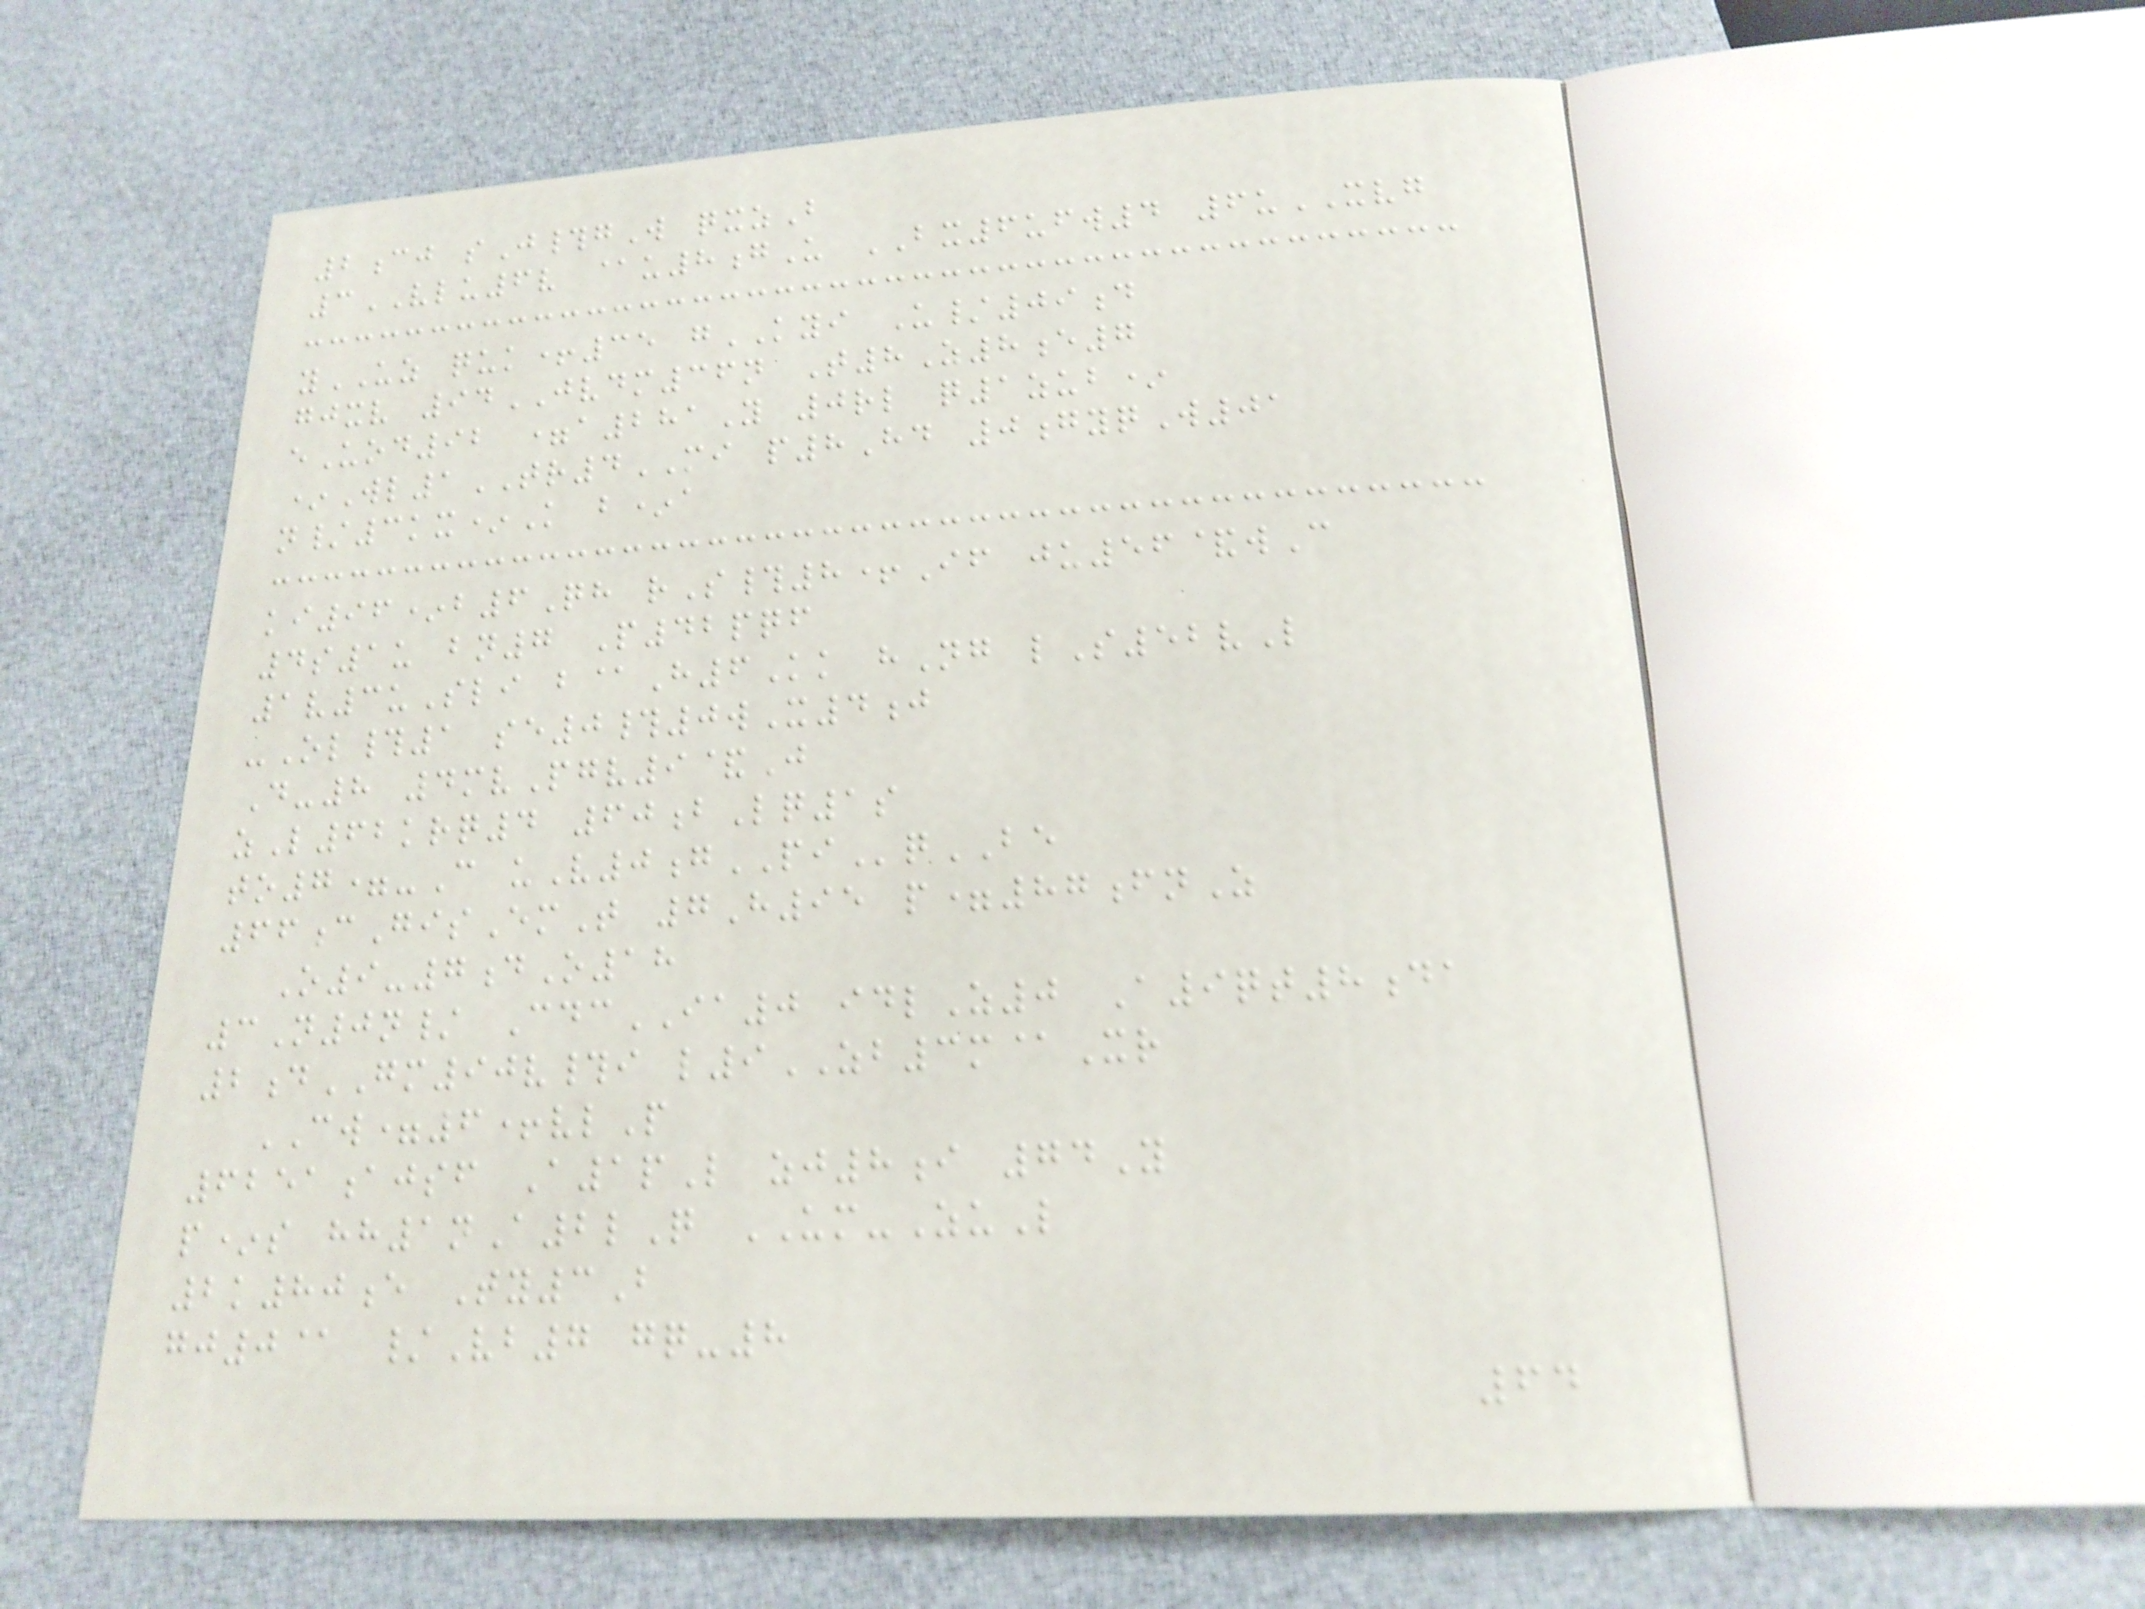2cj sJ#gW qxzB
3VLU6v @u8gU BX6ufw4 6uXVG
yUZ quk+35 gKYI U/09d
gjxv 94JVDM36n T8Z8e7
eUod92 =a281Y 0rl q1zub*
*Wl1TR4MI p8Hd 0gyqW01
n/3kx*K b*a
ki96*b6Qh rS#8+If ju56&wC
4s1u bn7 P42pqf
1v3uSli b@H6Kk hNg lS52vL
-Ol#1 se0#0wX4j
D-8 4mvPgv9&J
zL62krq4 60bLq1s
to7=-C uV0gPIqBE
66cGisEmT 7H95 p=87fnZ
O9-7dO18
3N0n/ CdcIA0 idlZ0 A9qt8da
2dGM90v#i l9ZB3m@Xr
CW=6+vlP
6251ajsf A1pL zj8i 74Y
p*s hh1nA2lQ UM-ZuL
2k80e Ty3B
gj0@ /Vb7 gq-8
64
